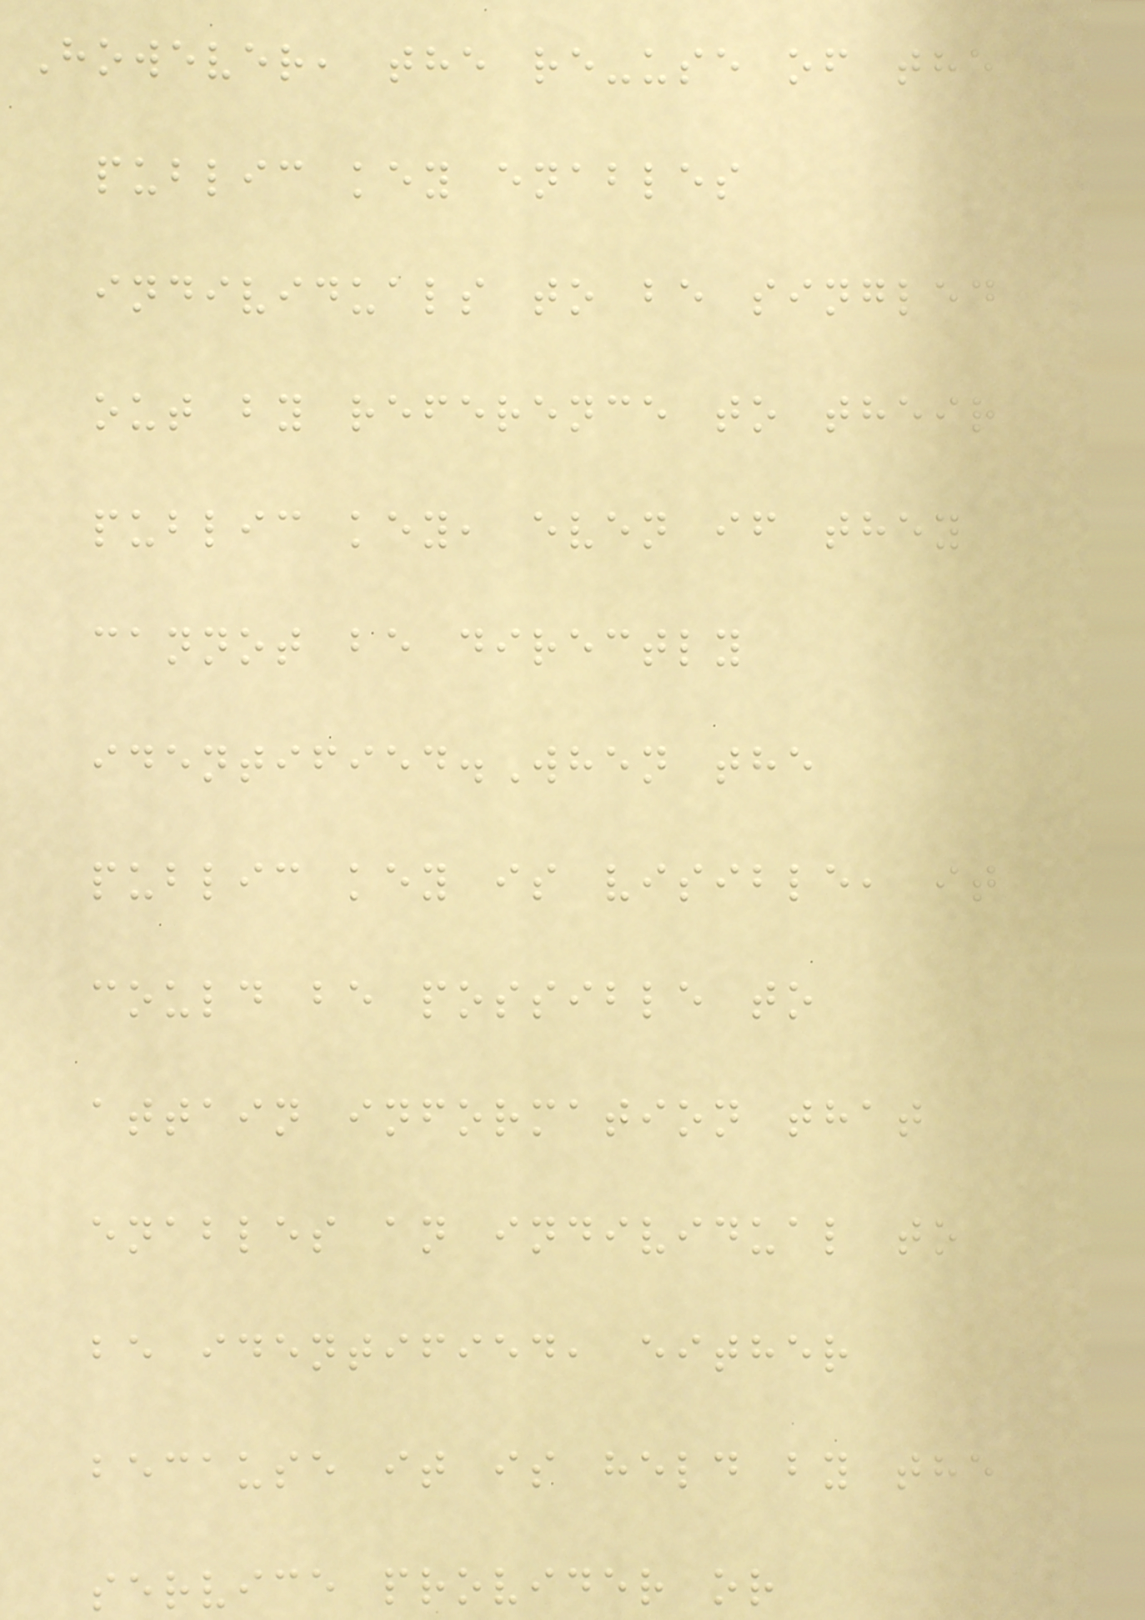However, the re-use of the
public key enables
individuals to be singled
out by reference to their
public key, even if they
cannot be directly
identified.When the
public key is visible, it
could be possible to
attain information that
enables an individual to
be identified, either
because it is held by the
service provider or
